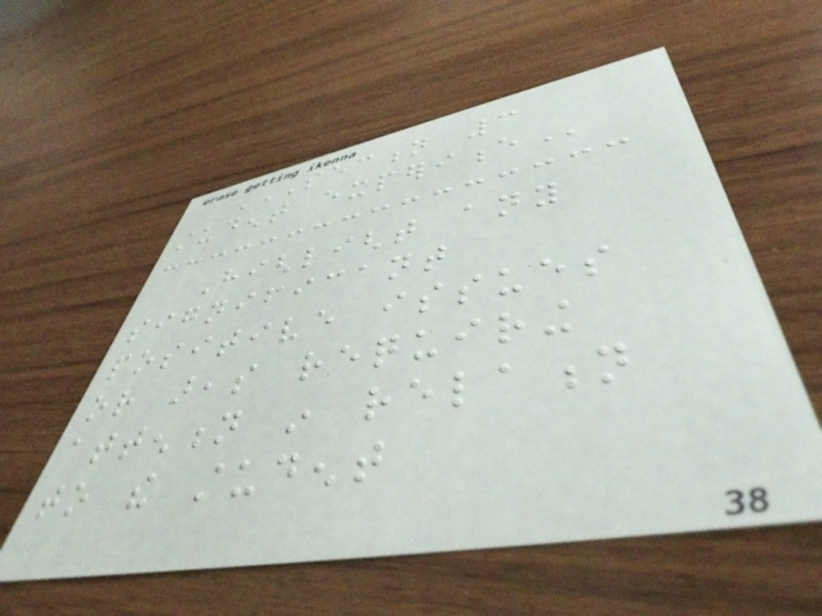SECTION 3
STUDENT EXPERIENCE
Highlight any
significant
positive issues
or areas requiring
attention in relation
to the student
